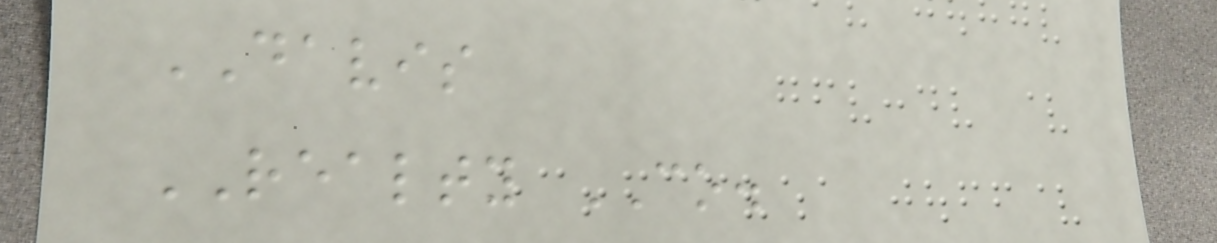DAVIS
REALTY CO.
